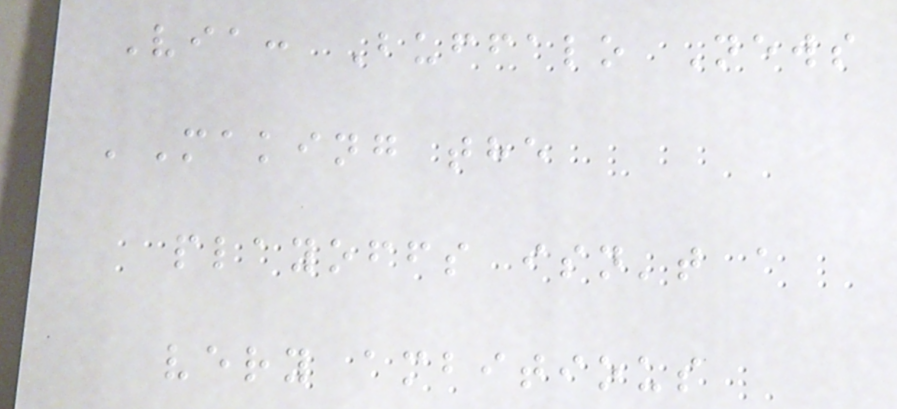Via: Buffalo News
'Making the
playoffs isn't a
very ambitious
